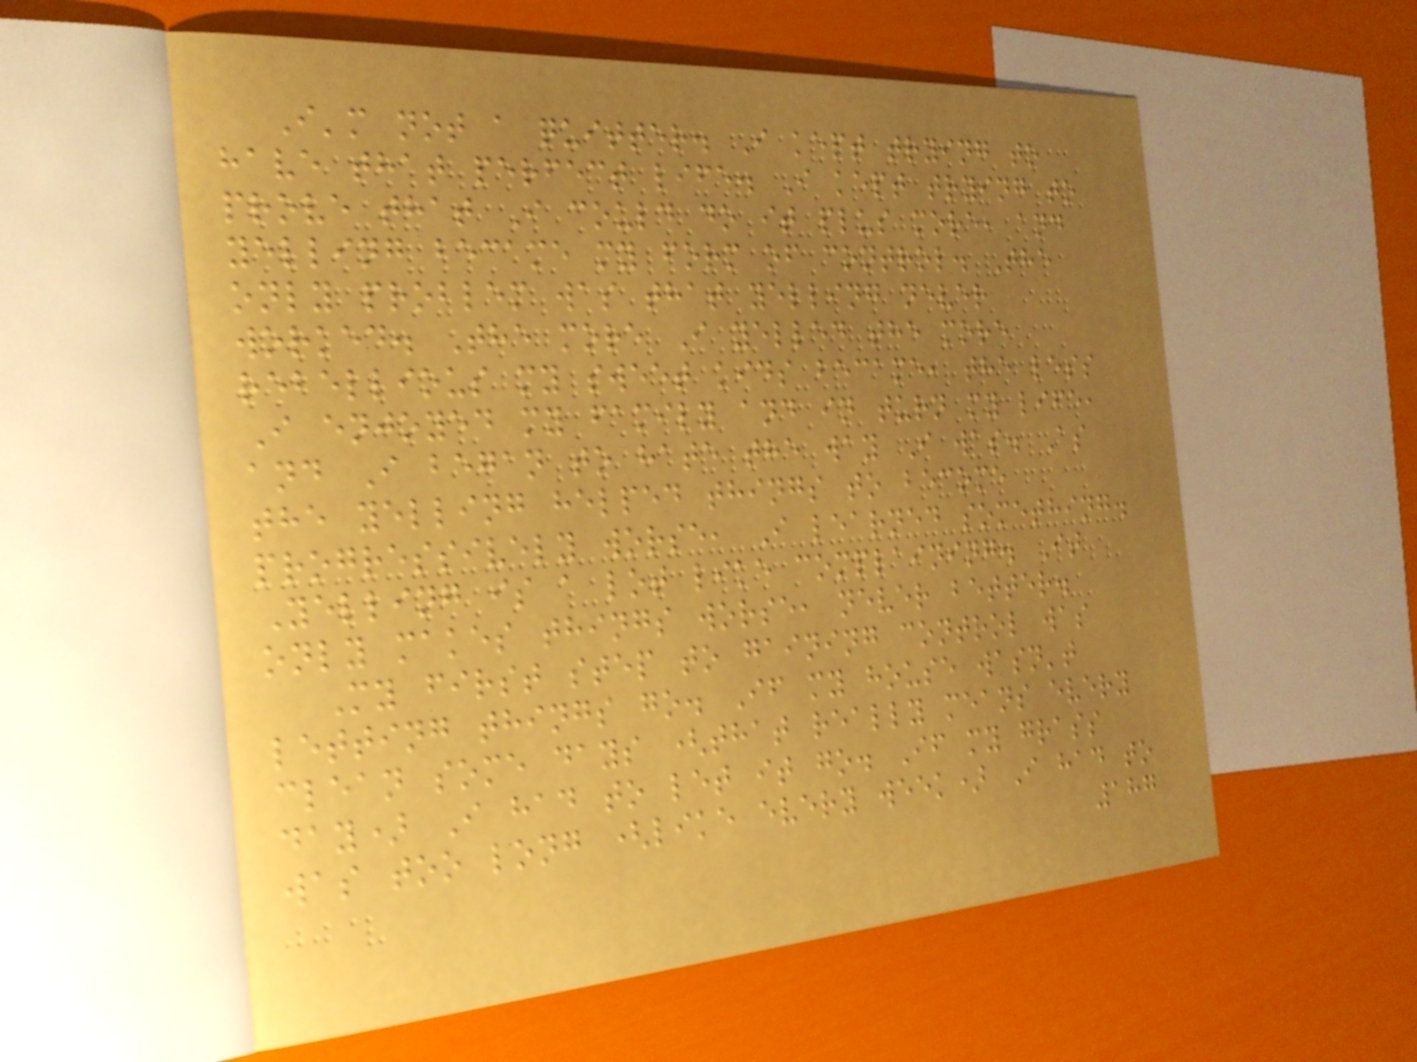I'm not a quitter. I kept trying to
have that perfect life. I kept trying to
prove that I could do it plus more, and
yelling became my form of control. The
only problem was that yelling never
worked. The more I yelled the more
rebellious my sweet kids became, the less
I enjoyed my family and in turn my life,
and I began to hate the way I was. As
the yelling helped things to become
progressively worse, I learned something.
Yelling is a lot like complaining. It
only makes things worse, never better.
My first step to gaining control was
letting things go. If my house wasn't
clean some days (that really means every
day) I had to let it go. If my grass
was too long (like every week) I had to
187
